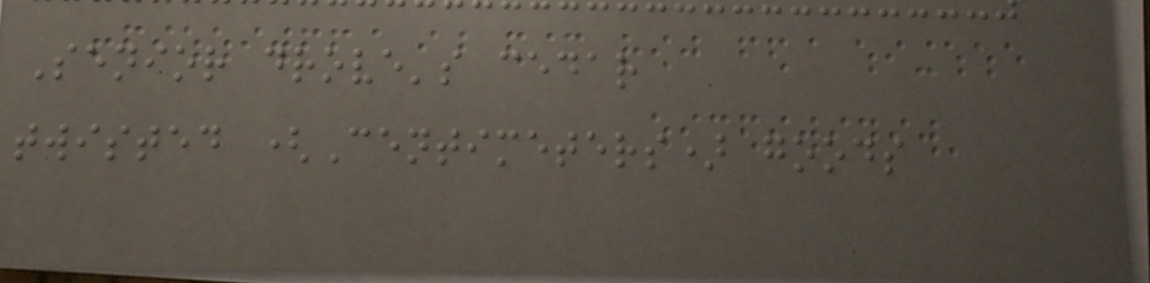Senior drove's cedar
twisted (Centimeters) goods
